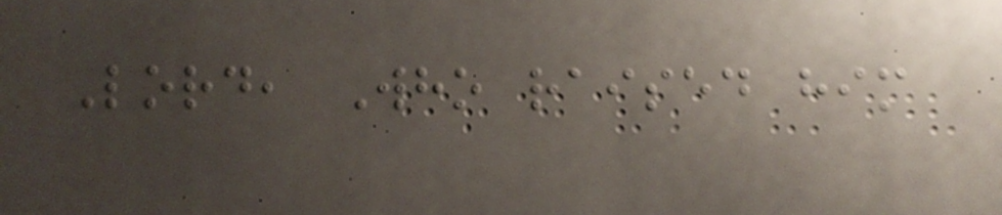Lord, Who raised him
